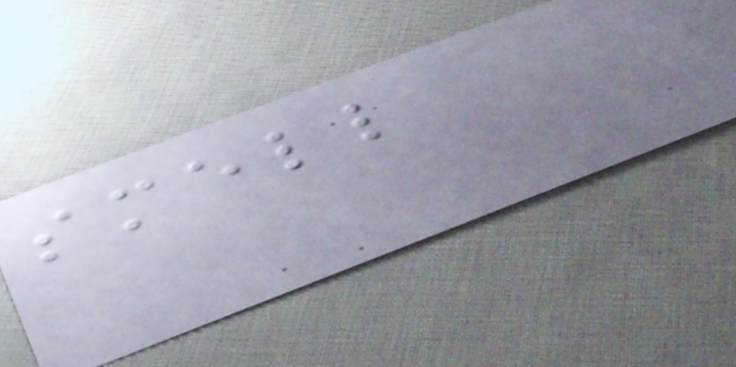smell
